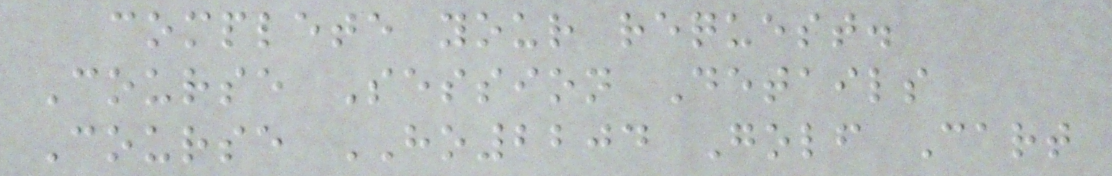complete your request.
Course Session Details
Course HO2204 Golf Cart
